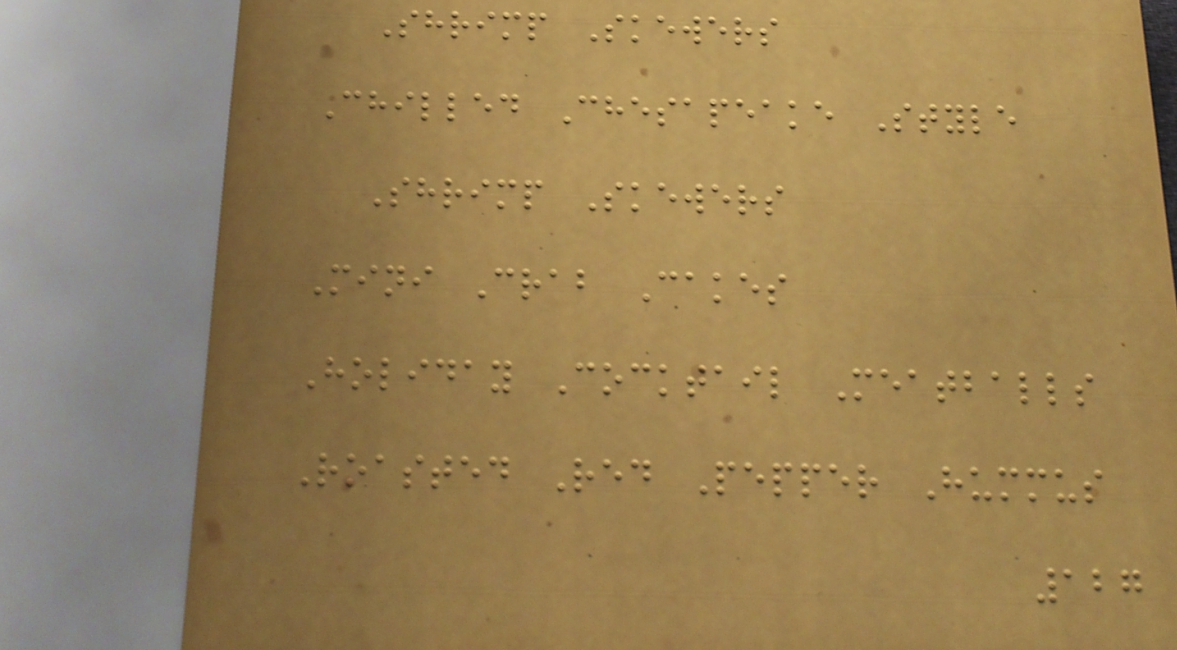Shrimp Skewers
Chilled Chesapeake Style
Shrimp Skewers
Mini Crab Cakes
Holiday Cocktail Meatballs
Roasted Red Pepper Hummus
127
